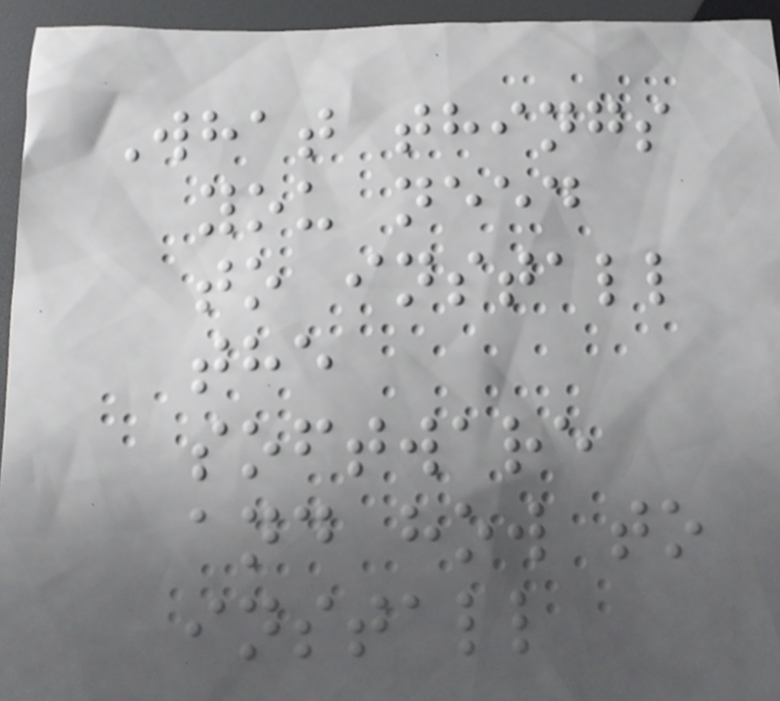What things
you need
to install
the
software
and how to
install
